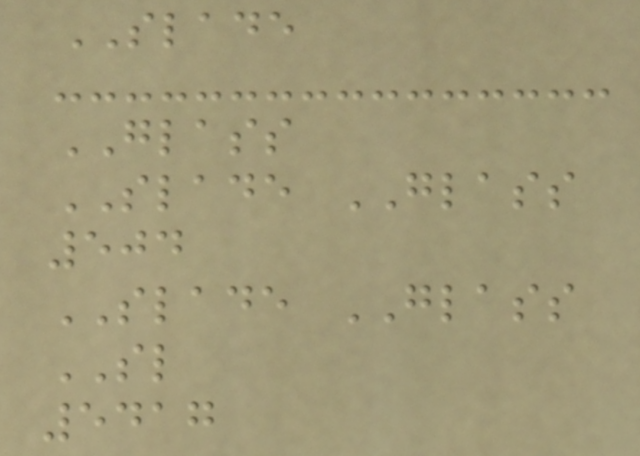SLADE
GLASS
SLADE GLASS
504
SLADE GLASS
SL
5417
